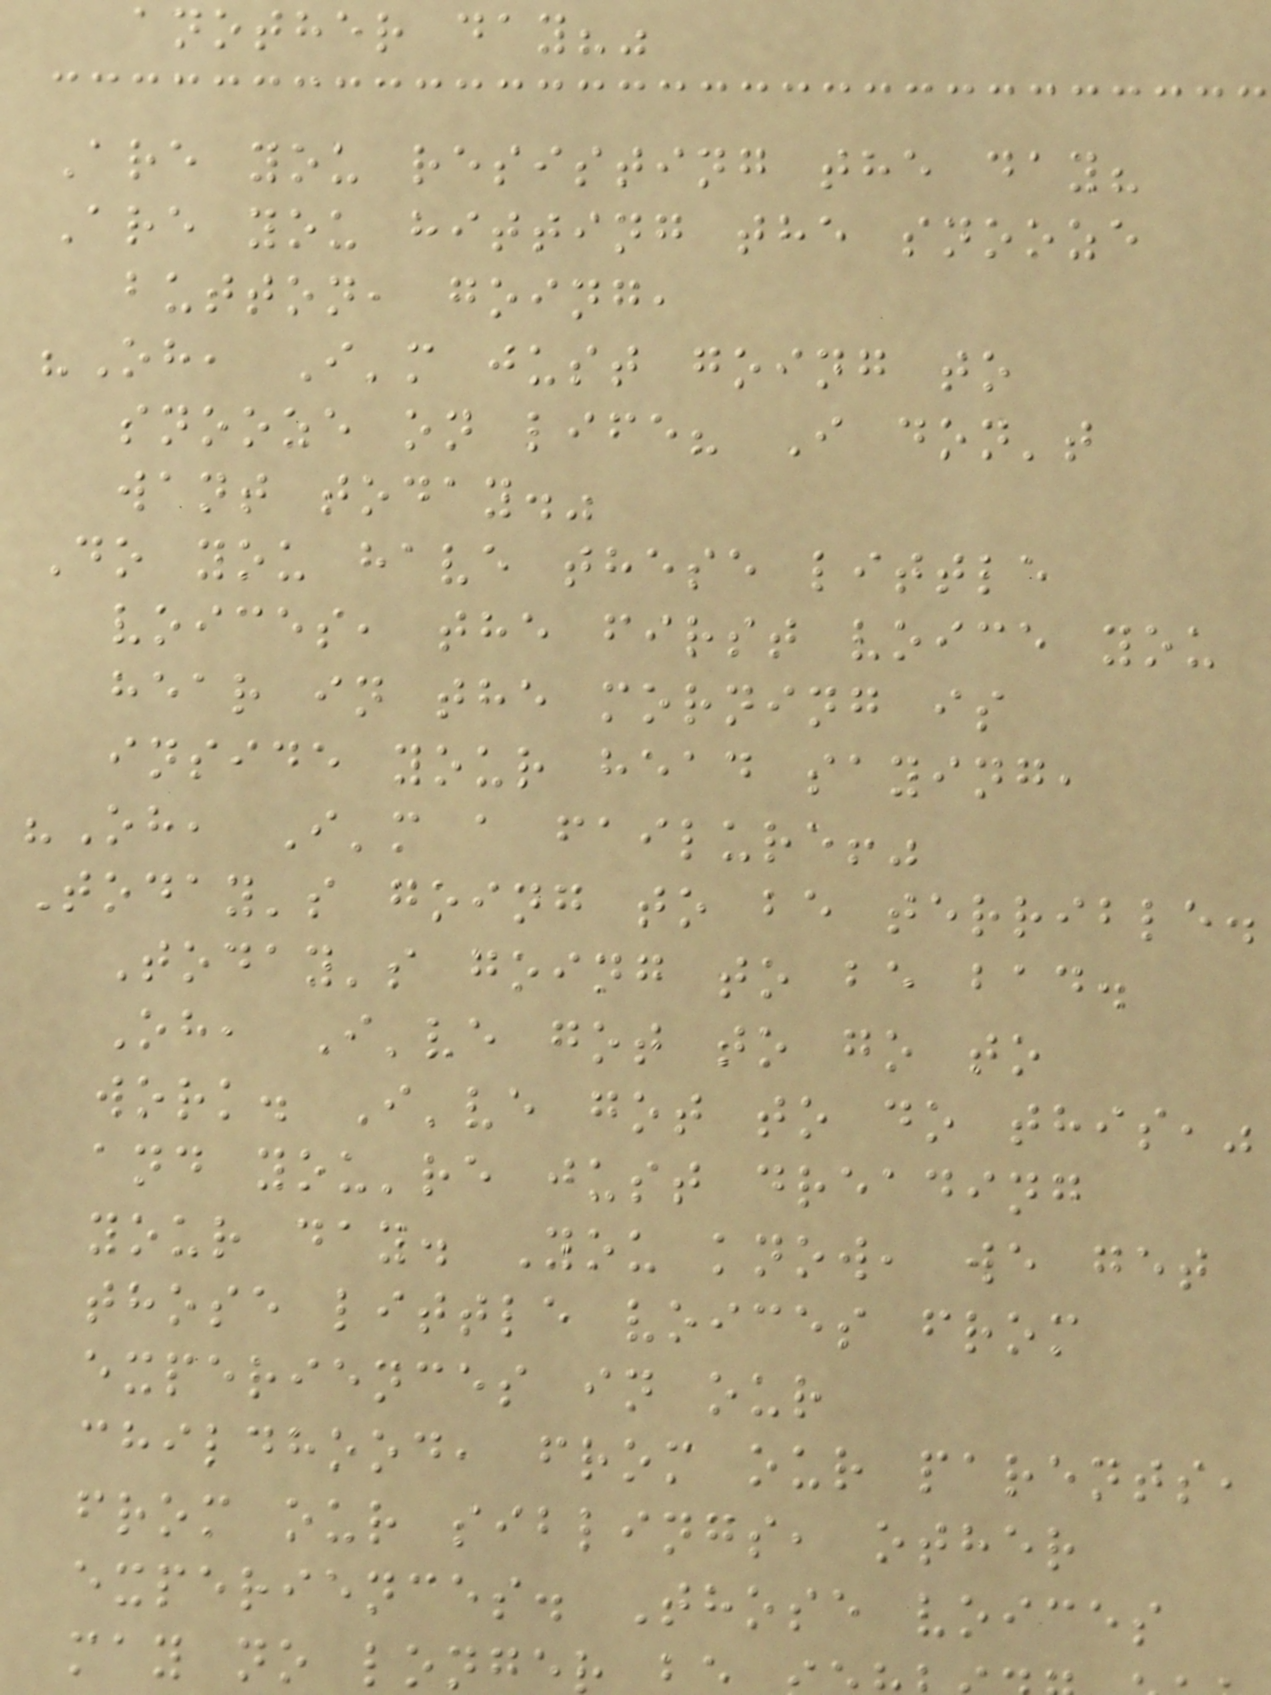another day?"
Are you resisting the day?
Are you hitting the snooze
button, going,
"Oh, I'm just going to
snooze on life? I don't
want today."
Do you have these little
voices, the first voice you
hear in the morning is
inside your head saying,
"Oh, I'm a failure!"
Today's going to be terrible.
Today's going to be bad.
Oh, I've got to go to
work. I've got to do this,"
and you're just dreading
your day. You know, we get
those little voices from
experiences in our
childhood, from our parents,
from our siblings, other
experiences. Those voices
may no longe
